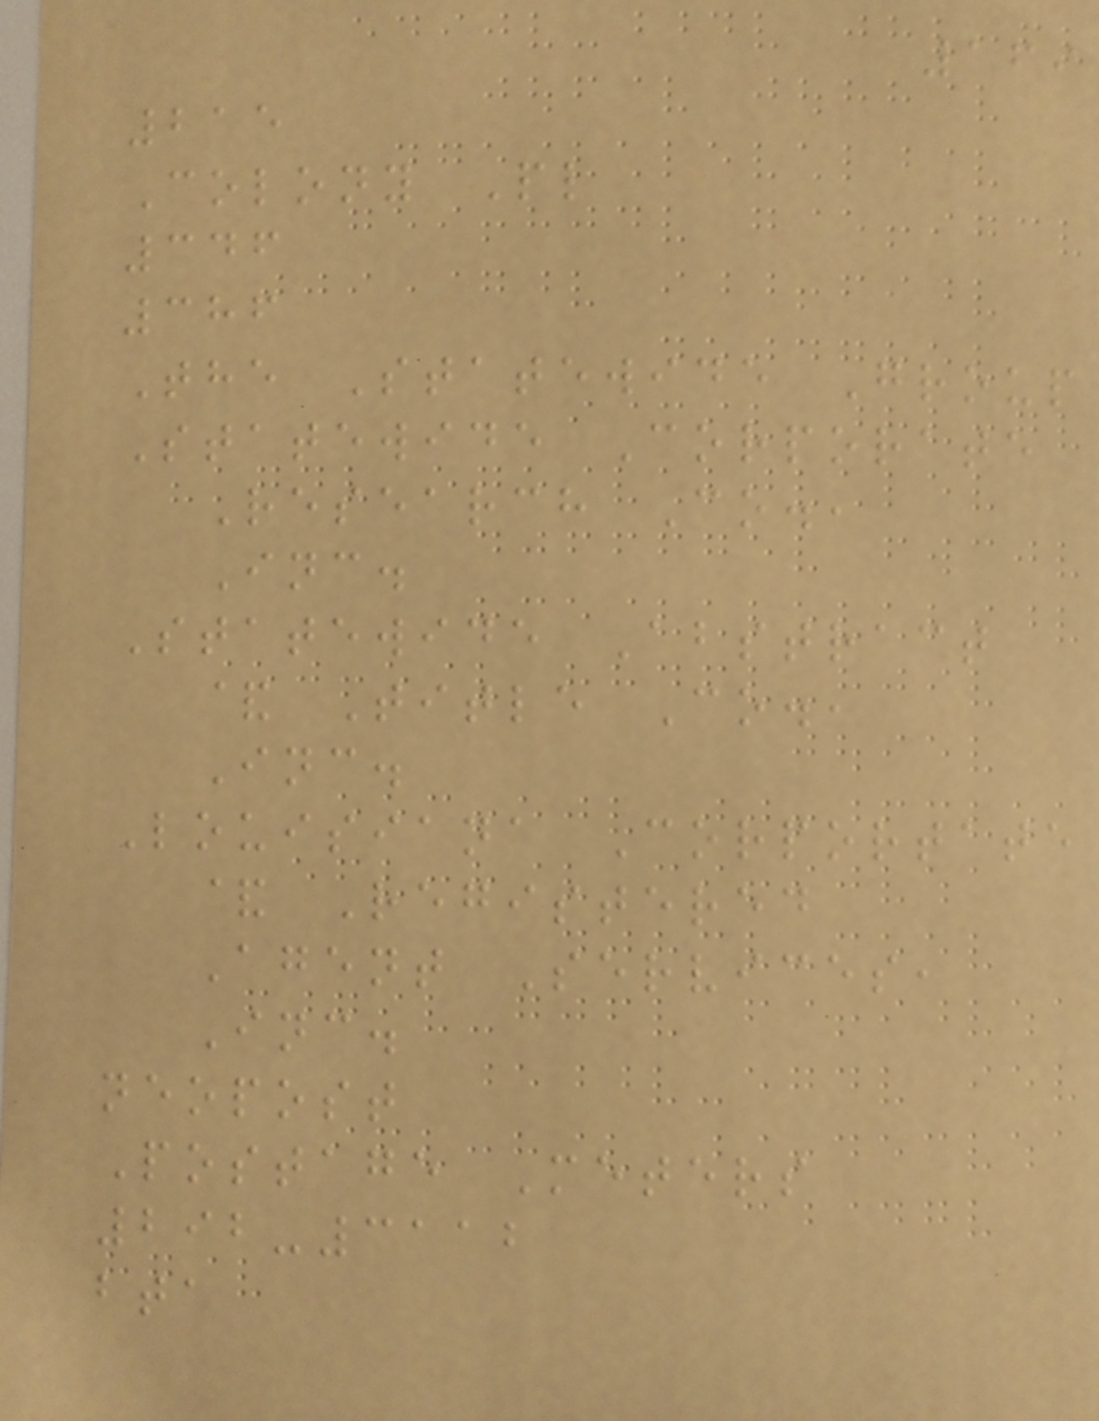169
215
Colony Pl
346
386
The Statewide Group
Statewide Corporate
Research Co.,
Inc.
Statewide Abstract
& Title Co.,
Inc.
Louisiana Corportate
& Registered
Agent Services,
Inc.
neopost
Postage Meters
292-3112
bta
